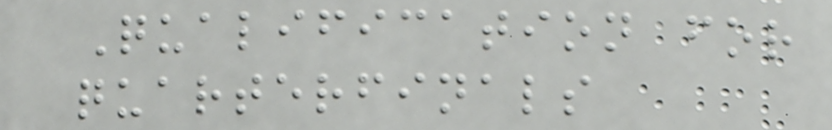Qualification for
quarterfinals
